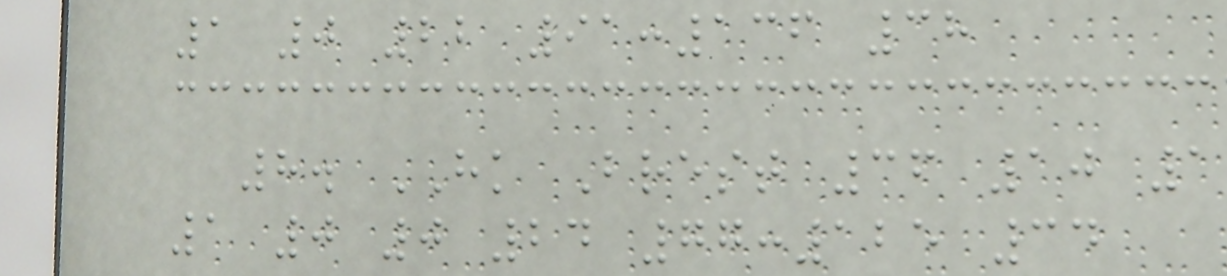1 0 22 91:136 38
8. HK Brest 36 10 1
1 0 0 24 77:125 34
